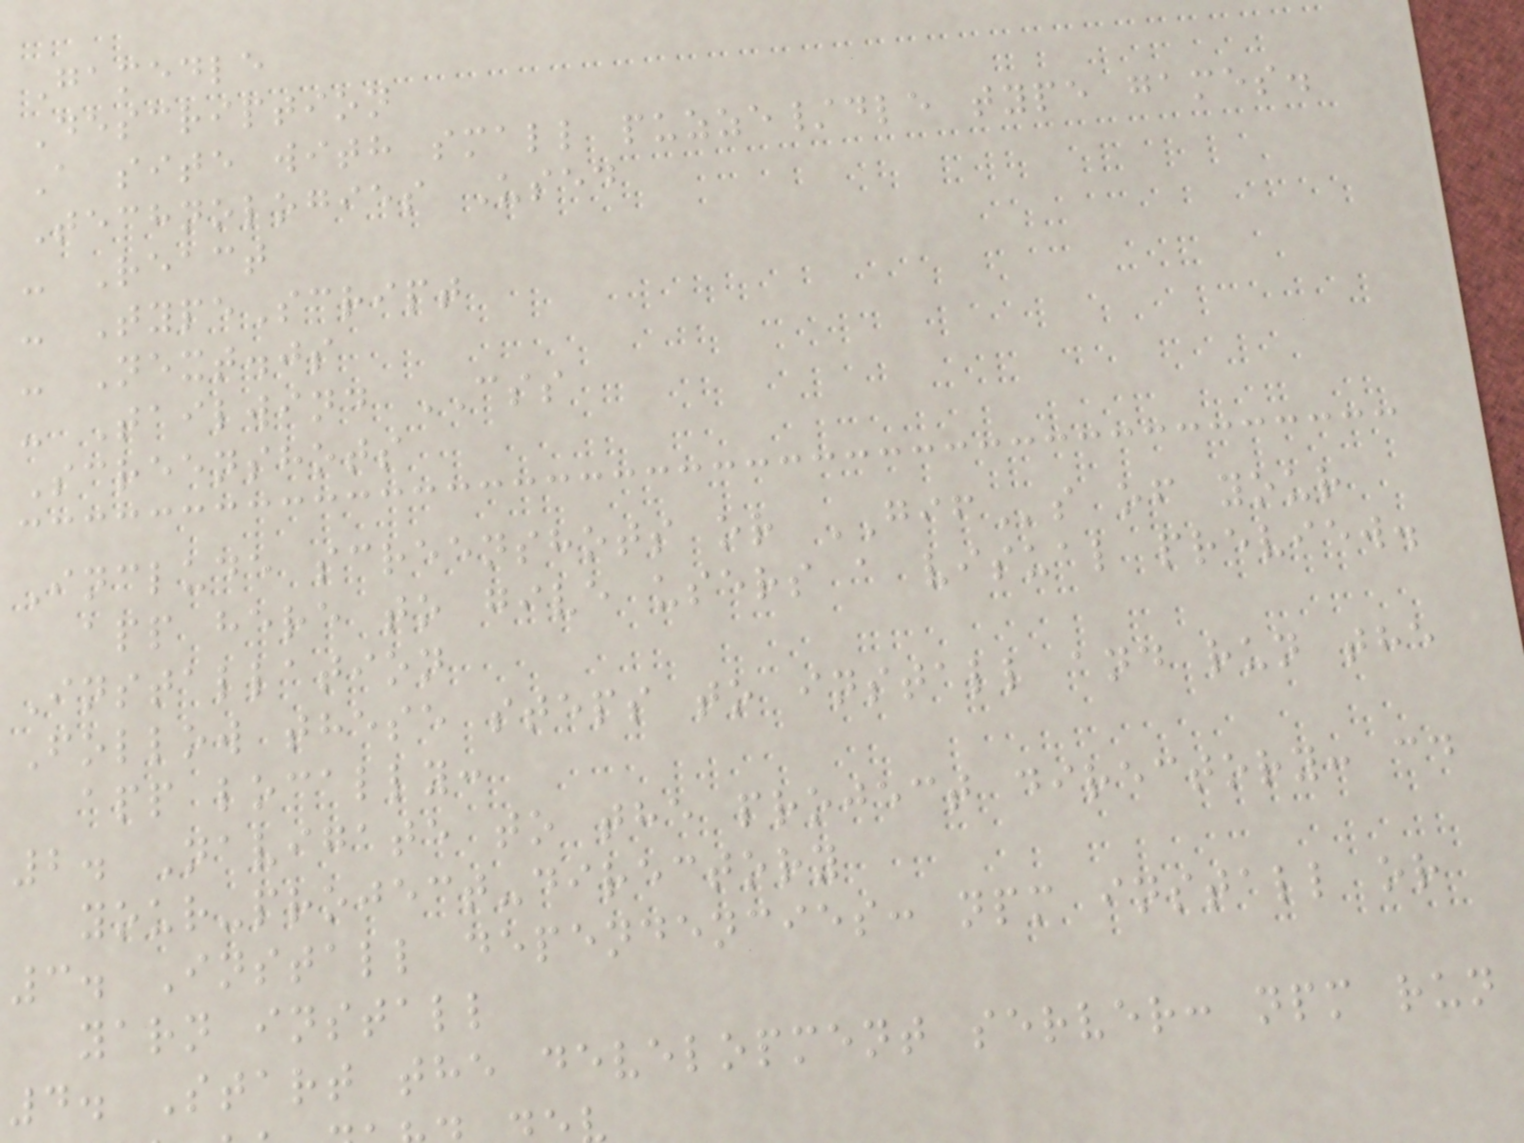Gamedle
Description
A site with small puzze/dle type games.
Technologies Used
- React
- TypeScript
- Next.js
- Tailwind CSS
Screenshots
Include screenshots or GIFs of your
app here to give users a visual preview.
Installation
Follow these steps to install and run the
app locally:
2. Navigate to the project directory: cd
your-project-directory
3. Install dependencies: npm install or
yarn install
4. Start the development server: npm run
